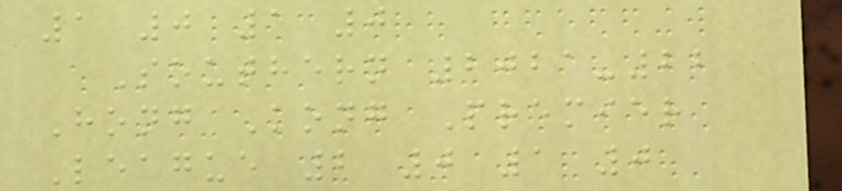1 0 1 0
Southern 2021-22
Hong Kong Premier
League 2 0 1 0
